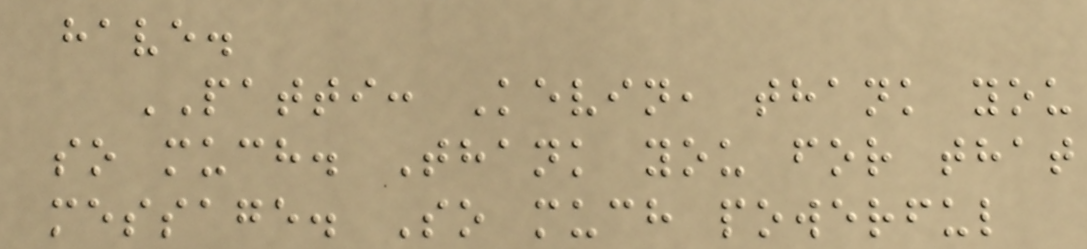have.
PATTI: Kevin, thank you
so much. Thank you for that
message. So much powerful
